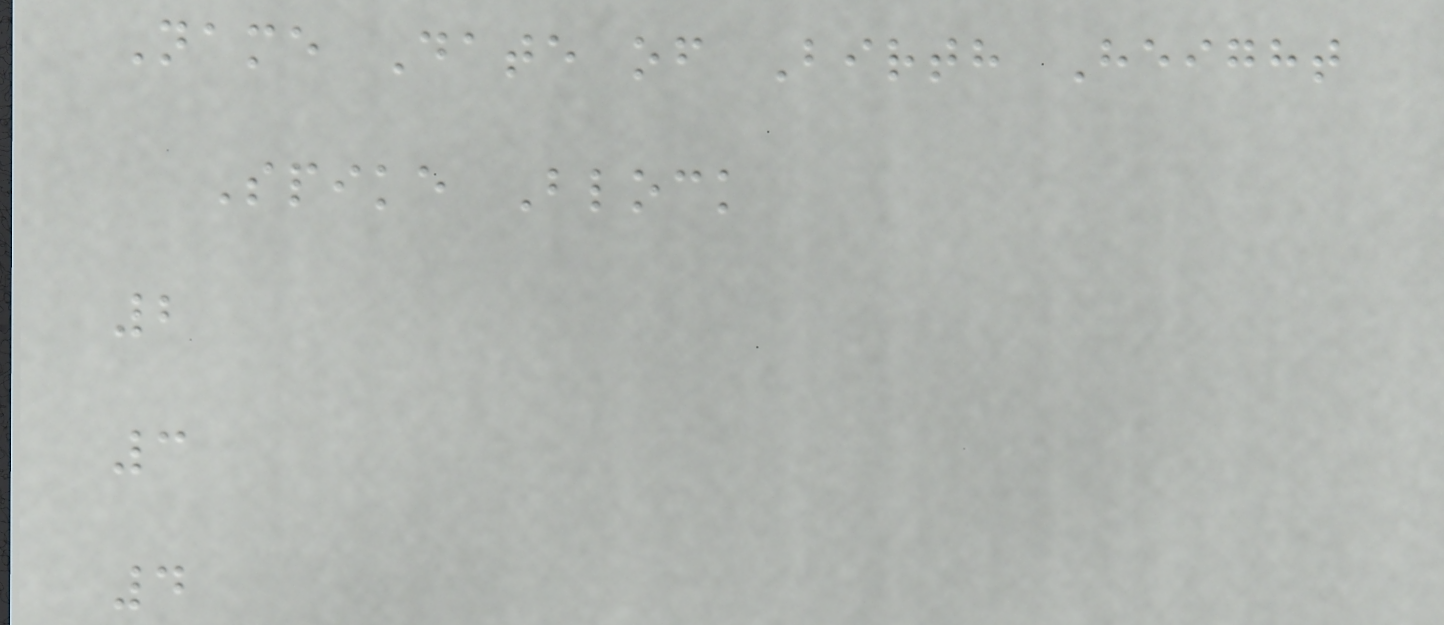Name Date of Birth Height
Spike Block
2
3
4
